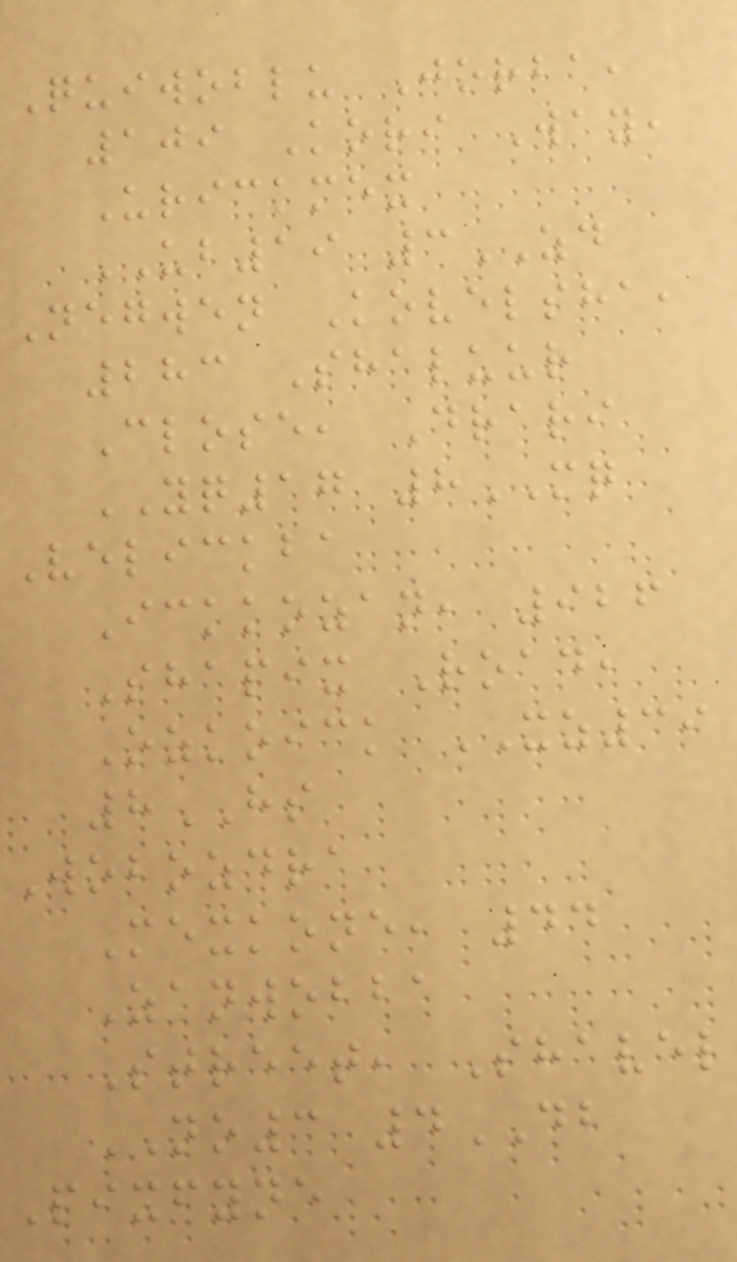Quiwoblu Jorba,
109 Kori Way,
Urickmex
UB19 3ZD
Negwen Kovelsha,
283 Shaluur
Close, Drari
YQ17 8MQ
Velickba
Ickkozan, 926
Shapix Road,
Ozkoick XZ39
8HS
Wobozdra
Mexkone, 44
Zanwobba
Street, Shavel
NO3 4DB
Pixfyne
